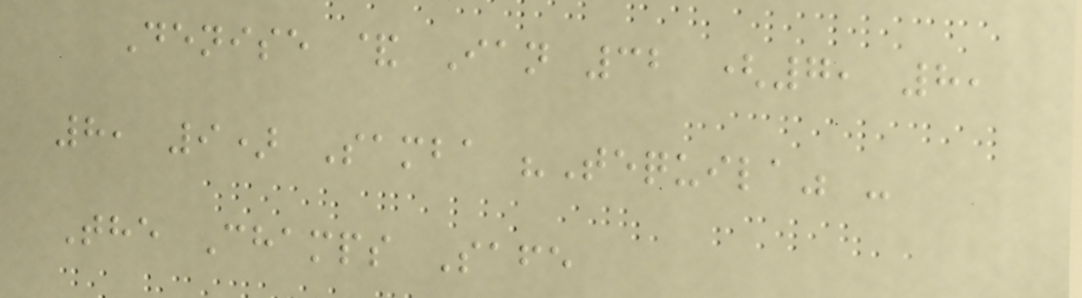Denise & Ian 32 (7, 8,
8, 9) Samba "Tequila" -
The Champs Safe
